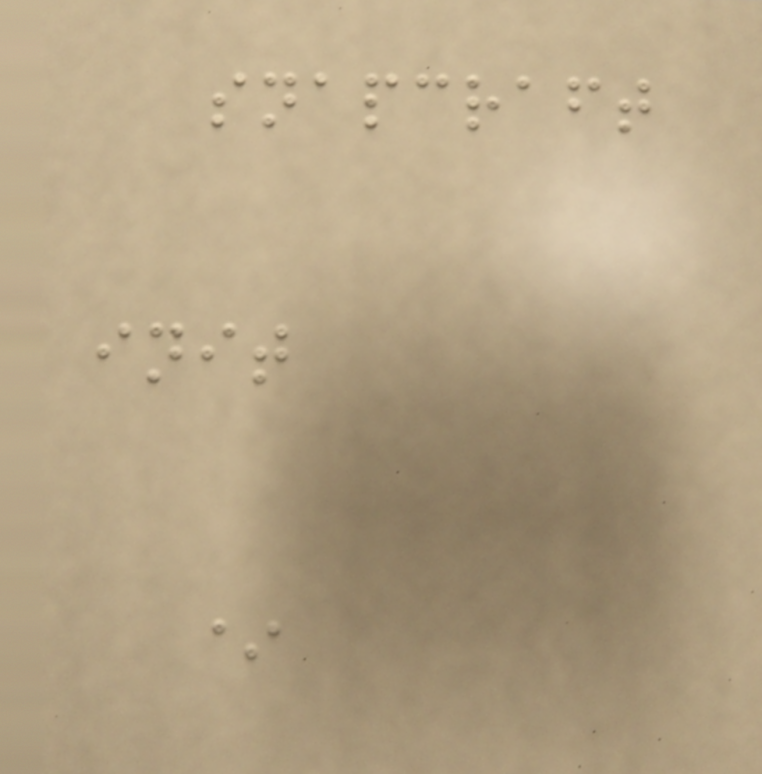snapcraft
init
*
